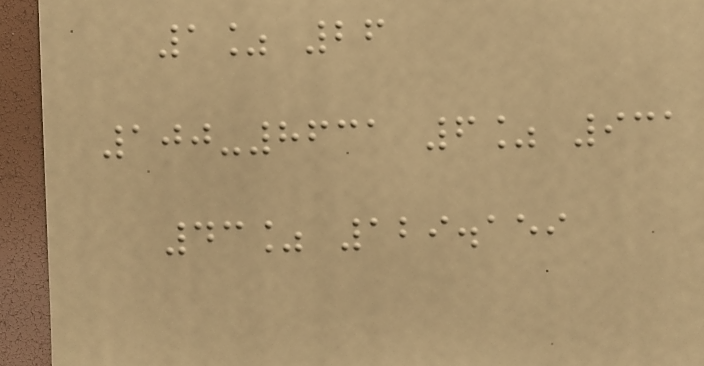1% 26
100-8631 6% 931
43% 129.159
